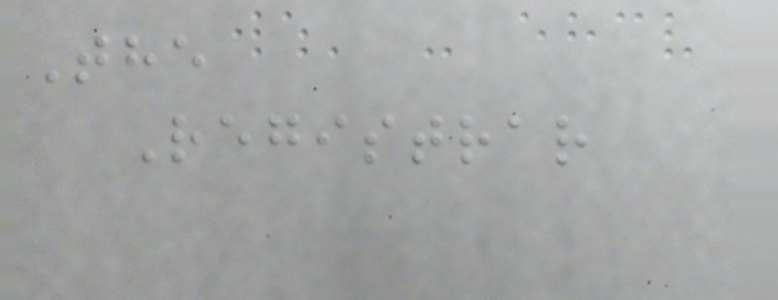The
Registrar
